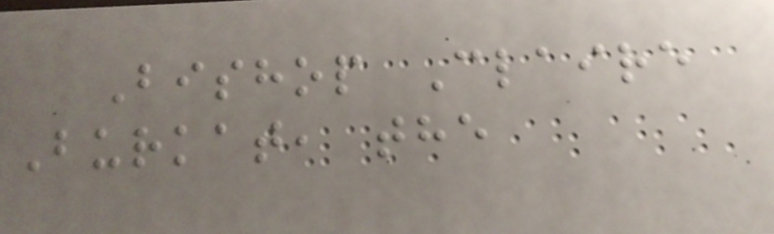Bishop Claire
Burkat, the
